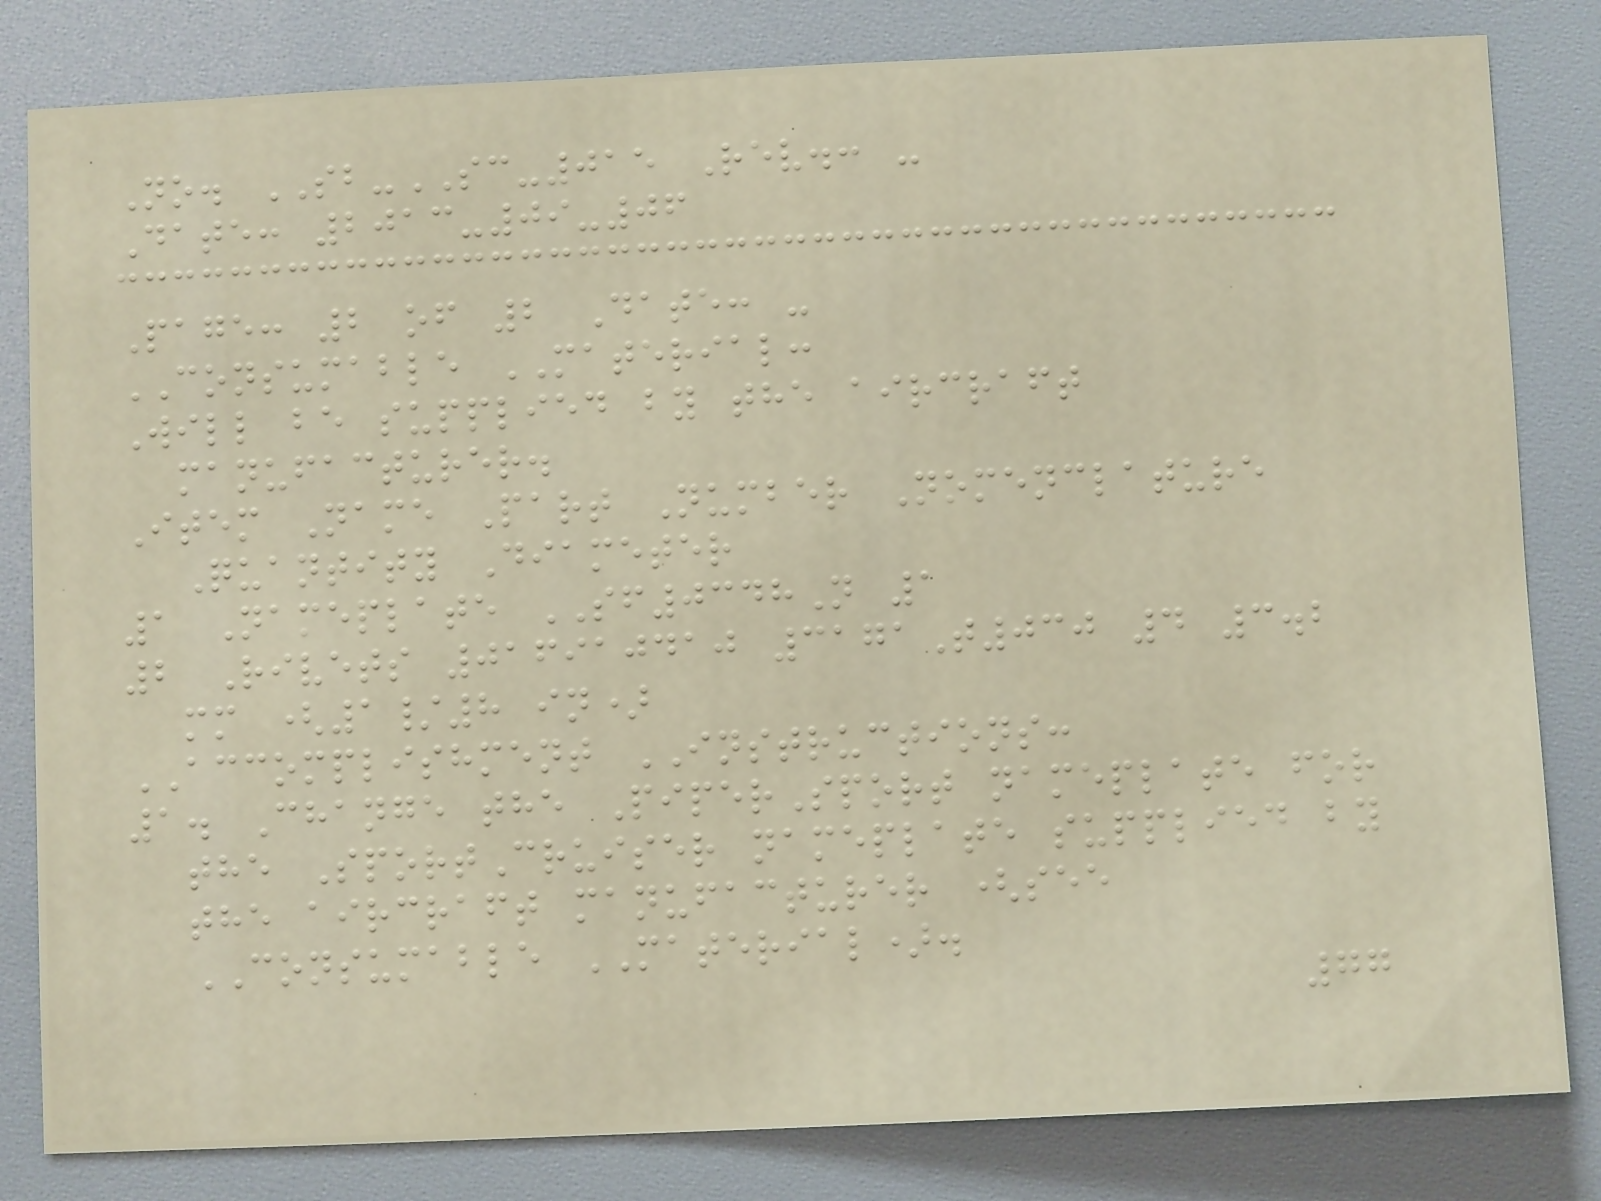No. SB-SC-015 Rev.: -
Date: 2013-09-06
Page: 2 of 2 Date: -
CONSUMABLE MATERIAL:
Will be supplied by the aircraft
manufacturer.
Item Name Part Number Nomenclature
Quantity Diameter
1 Nameplate SF0348N 1
2 Rivets 016910410 3171T030 4 3.2
mm (1/8 in)
ACCOMPLISHMENT INSTRUCTIONS:
1. Change the PiperSport nameplate for
the SportCruiser nameplate supplied by
the aircraft manufacturer (see
CONSUMABLE MATERIAL).
77
